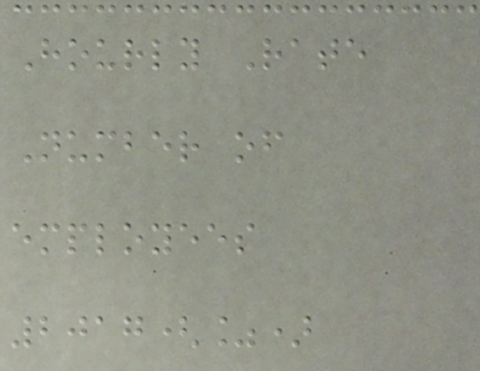Hourly Rate
Number of
employees
2017(%)
